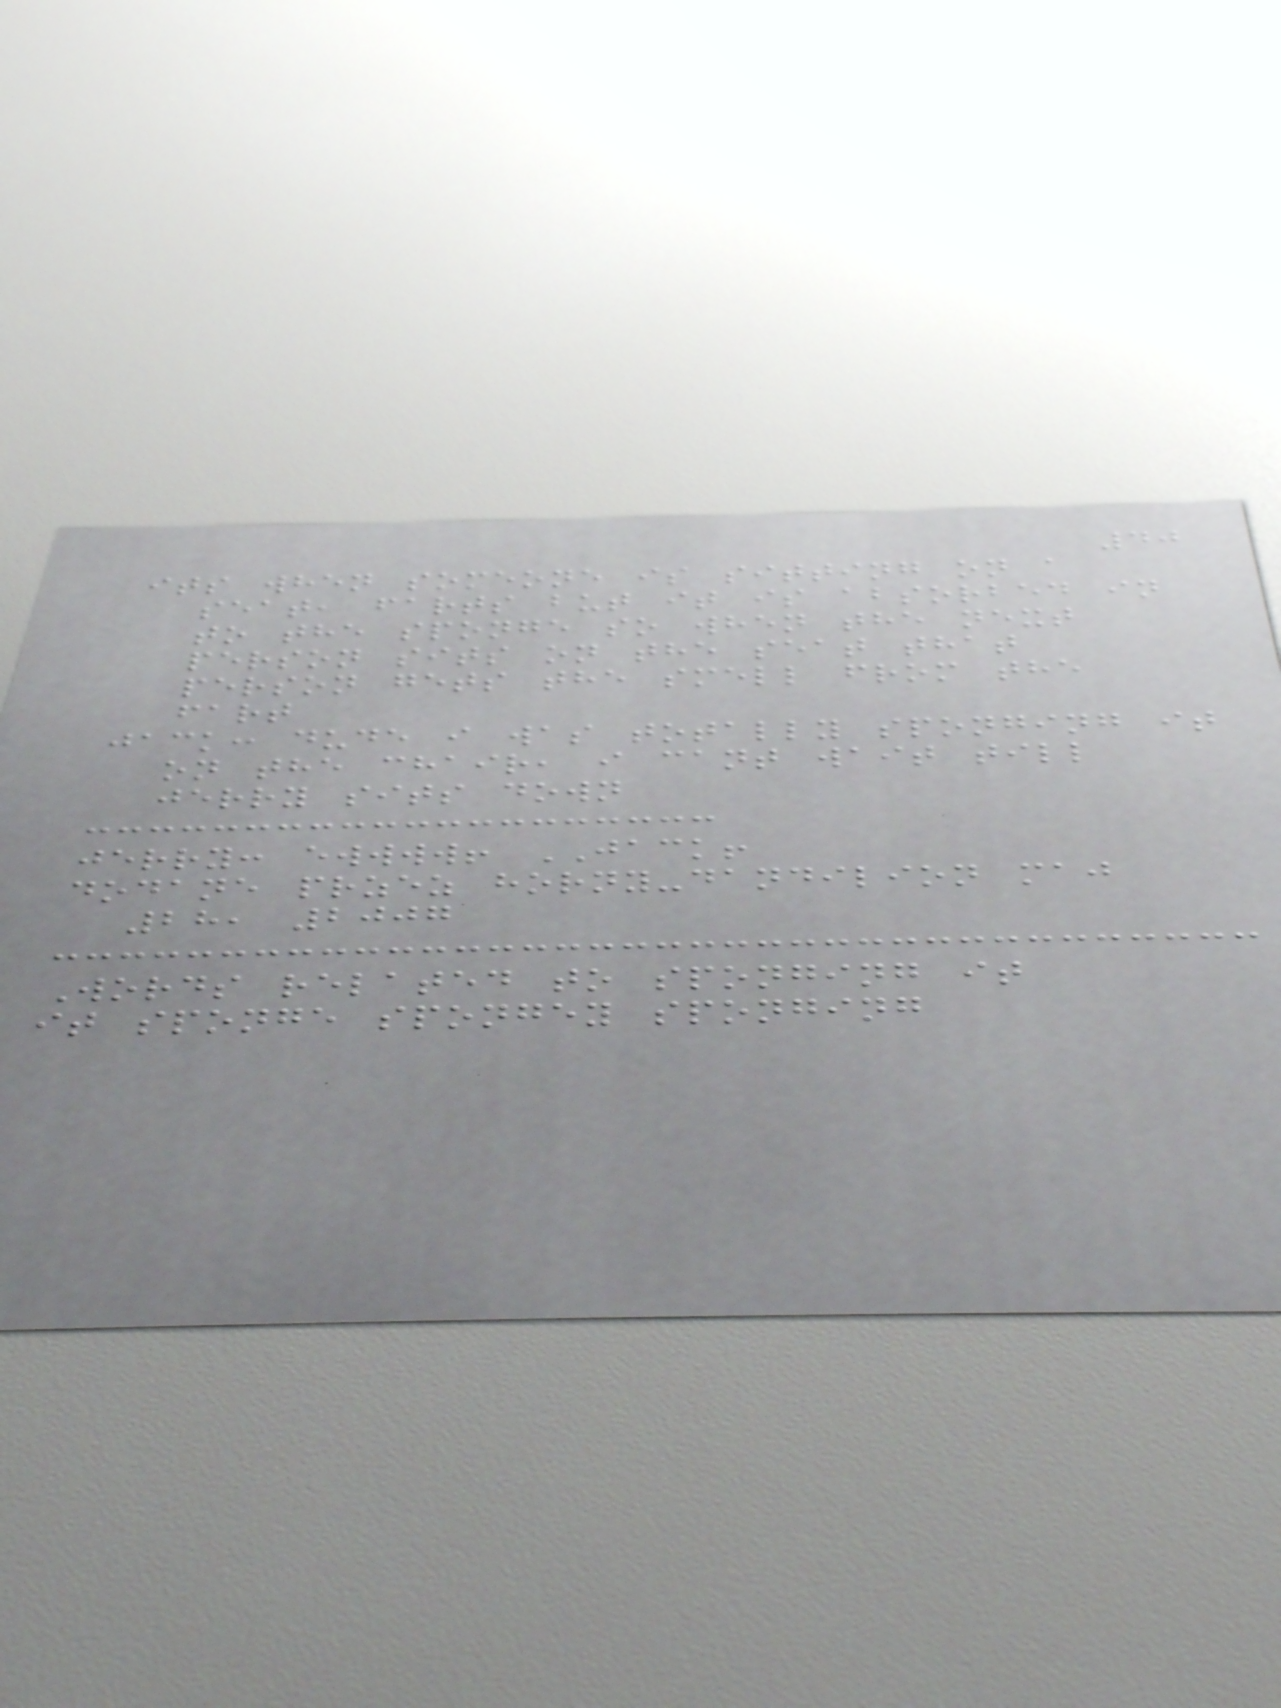40
its when someone is sitting on a
seat, farts but it is absorbed in
to the sponge so when the next
person sits on the seat that
person gets the smell from the
fart
jack: dude i was totally sponging it
on the chair, i cant wait till
jerry sits down
jerry: ewwww! JACK!
dodane przez horny-dandilion maj
28, 2007
Words related to sponging it
it sponge spongey sponging
